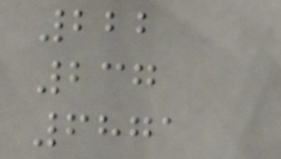222
237
6871
